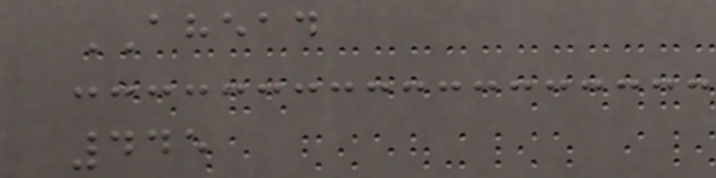AHEAD
445
